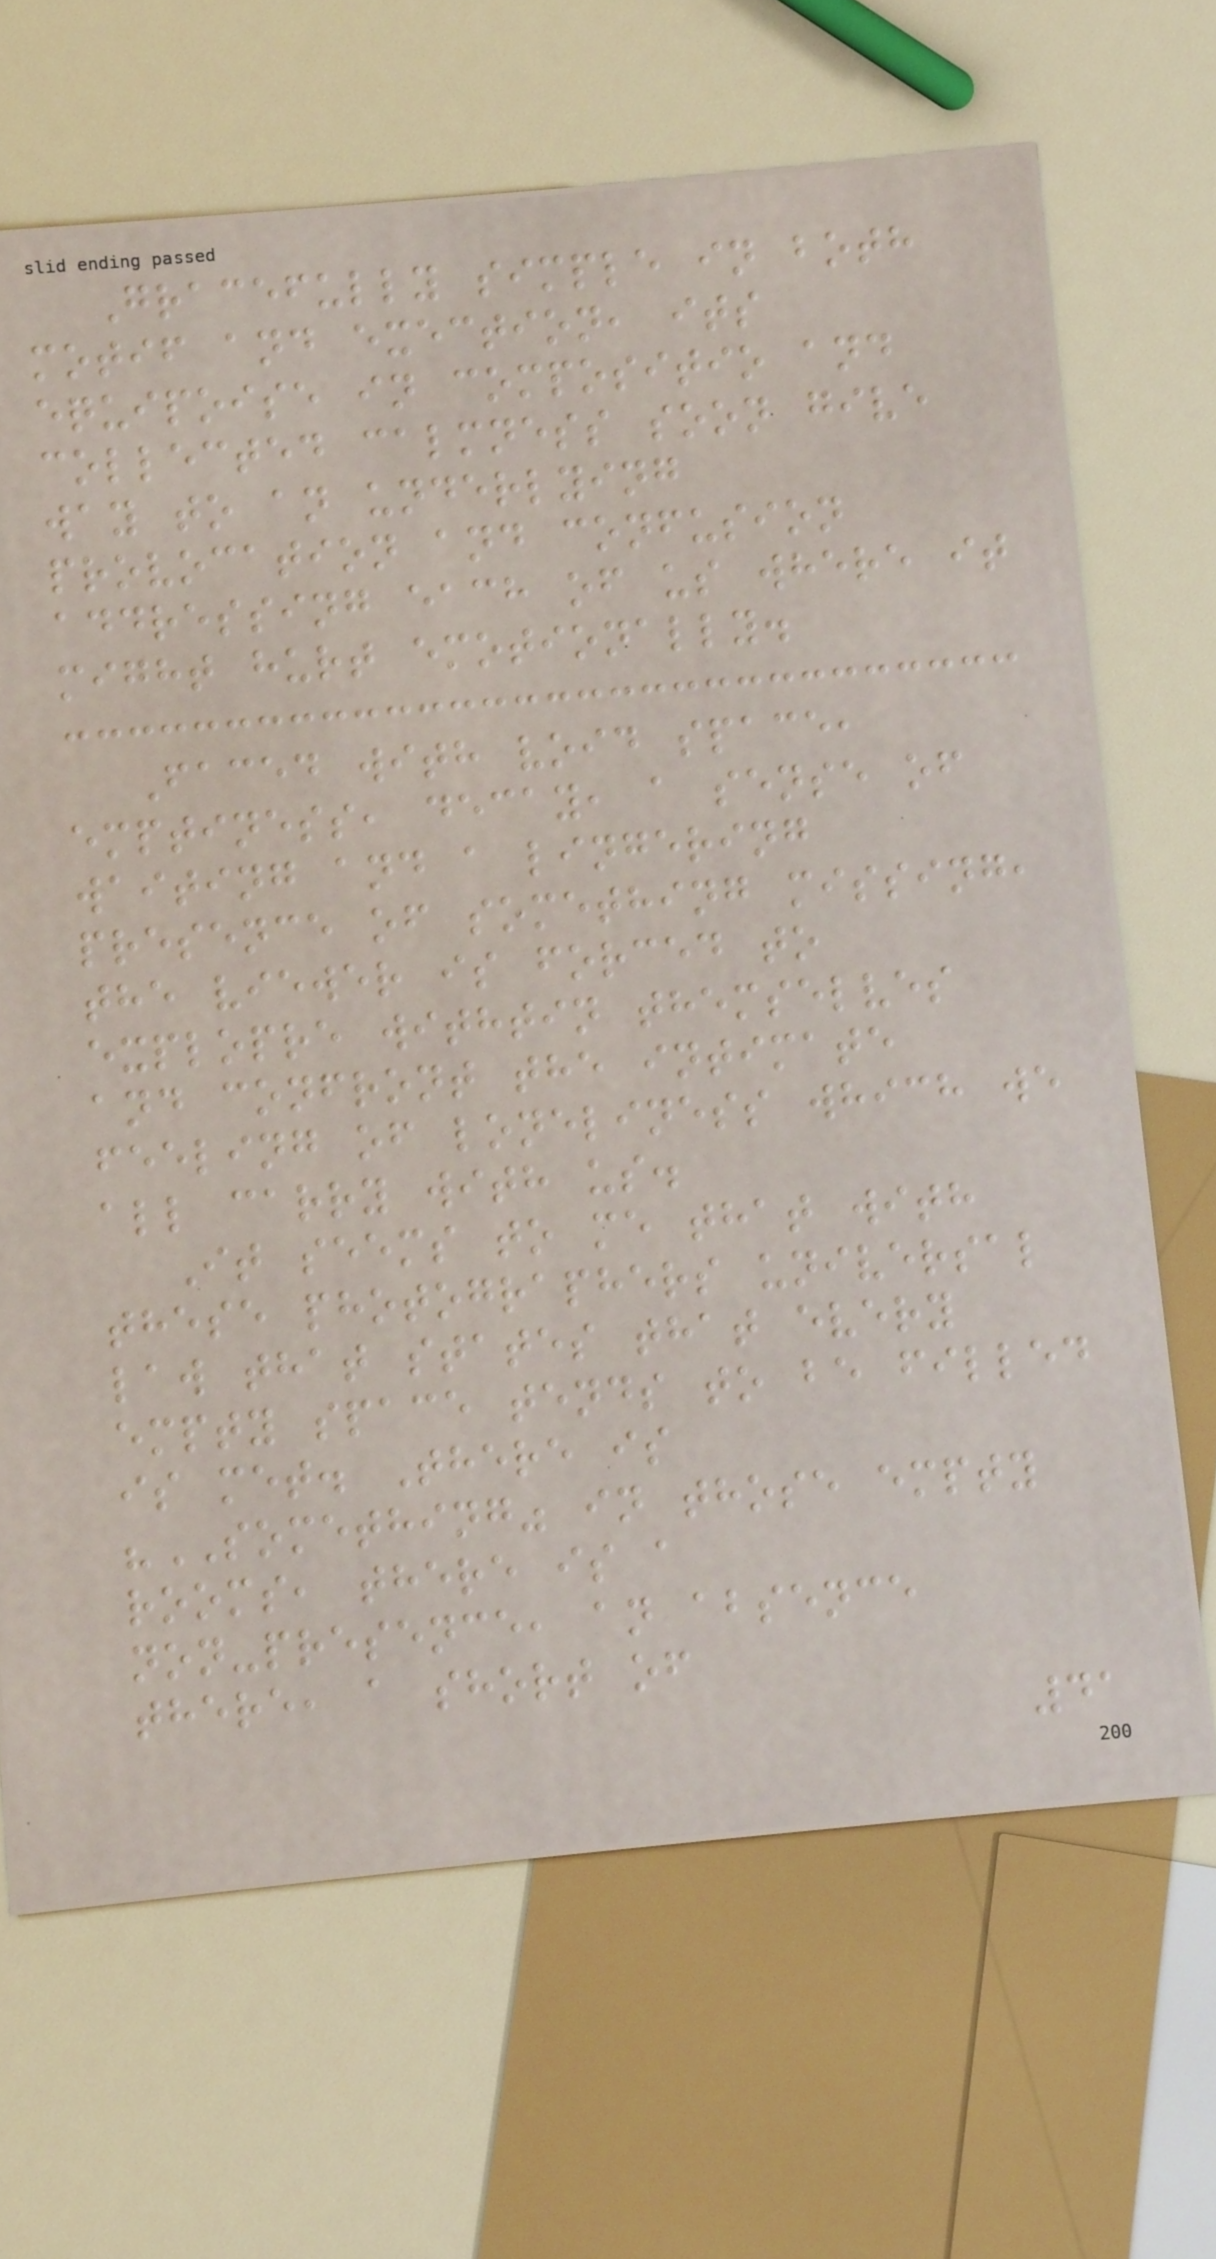Gracefully simple in both
motif and exection, its
equipoise in compositio and
collected calmness soon give
way to an underlying
provocation and confusion
addressing each of us where it
might hurt emotionally.
Faced with void space,
emptiness, decay, a sense of
waiting and a lingering
presence of something missing,
the viewer is forced to
explopre withtin themselves
and confront the intimate
feeling of loneliness which we
all carry with us.
It seems to me that with
these photographers universal
law that states that every
empty space tends to be filled
is met. There is
"SOMETHING" in those empty
rooms, there is a
non-presence, an absence
there, a short of
41
